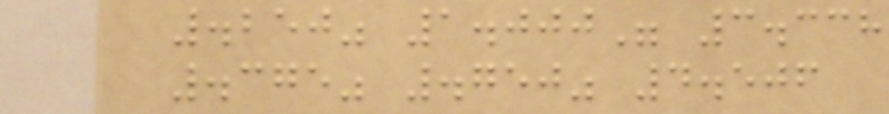.250" 1.000" 3.338
.375" .750" 4.506
